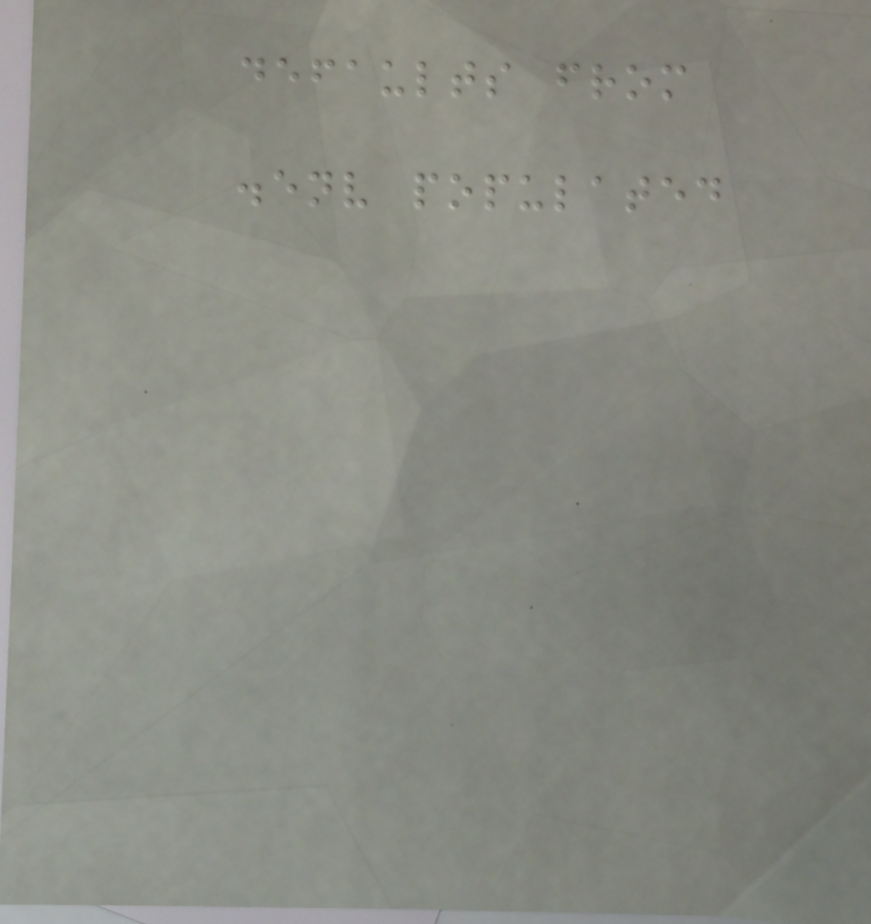defaults from
.env populated
